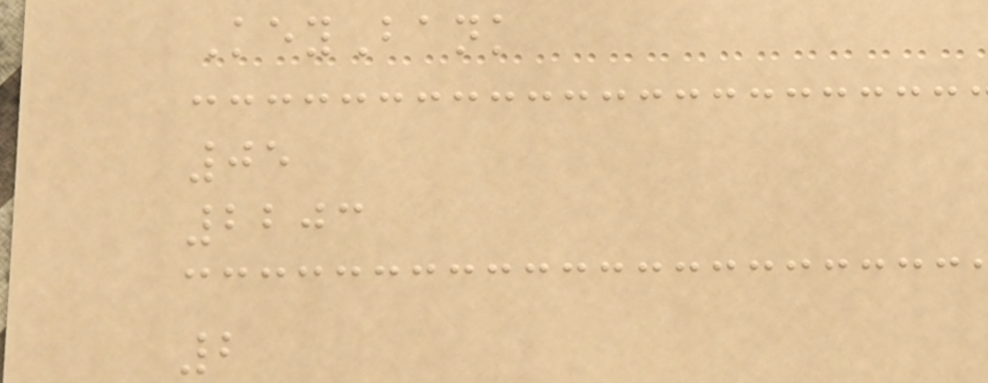KeyBank
05
2203
2
